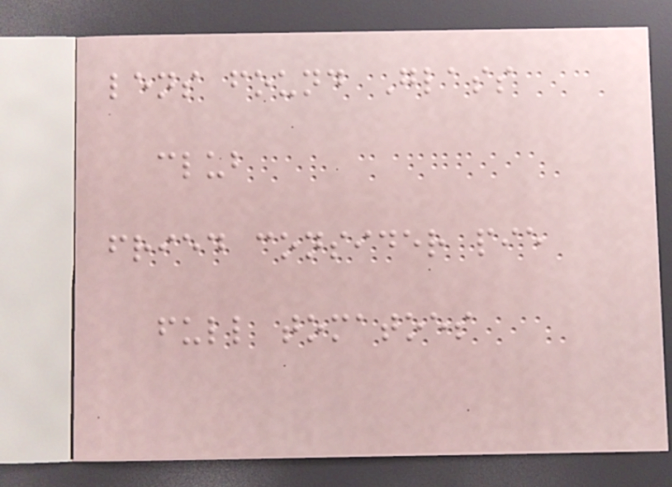lens found Glass
club
fried consider pie
full tomatoes
